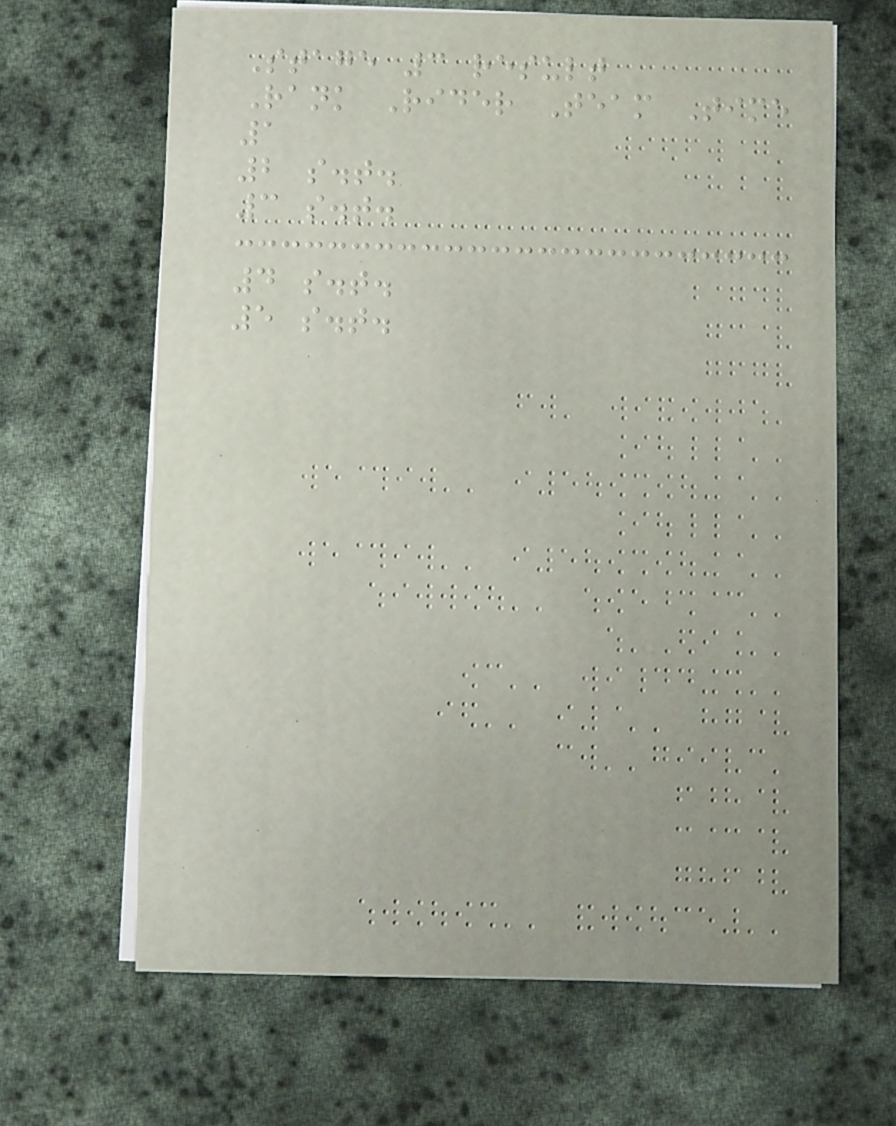Stage 3 result
Rank Rider Team Time
1
2 s.t.
3 s.t.
4 s.t.
5 s.t.
